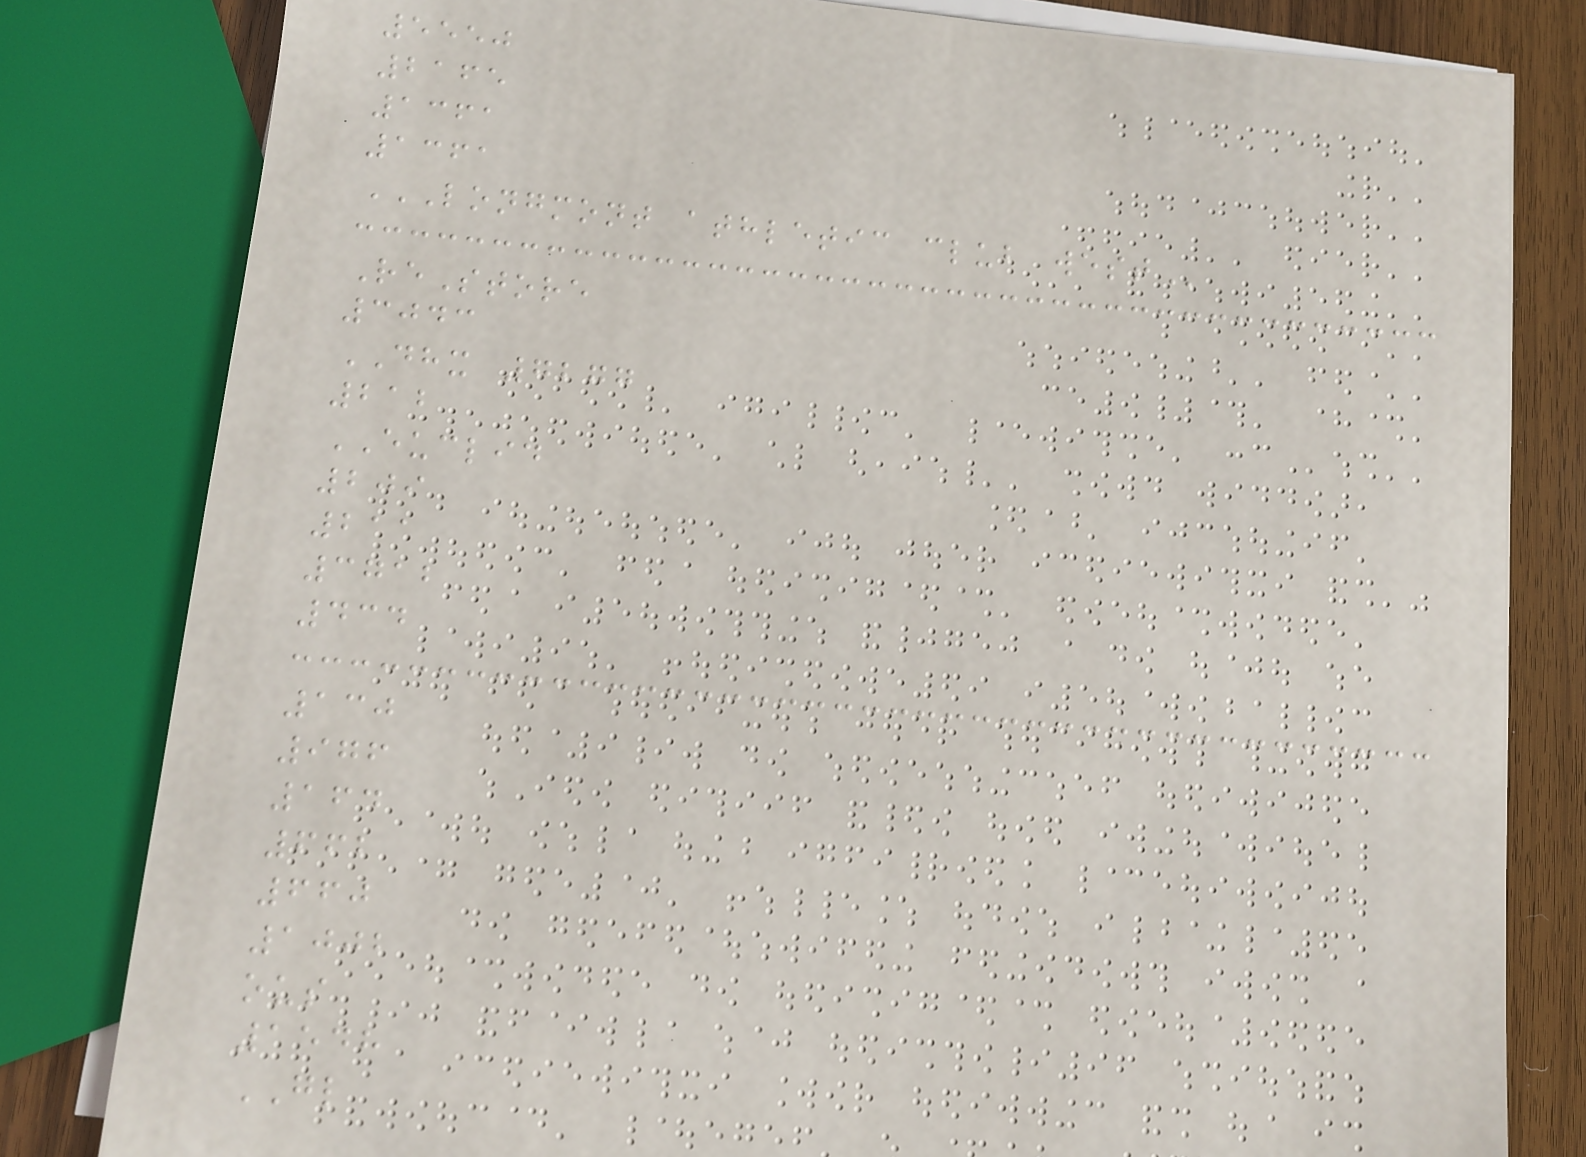5550
2165
1361
1361
LONGMONT ATHLETIC CLUB WEST
ReStore
3043
DHX 7277
212
EUCLID
209
211
3712
434
130
976
164
662
660
1002
ous
1548
GL
